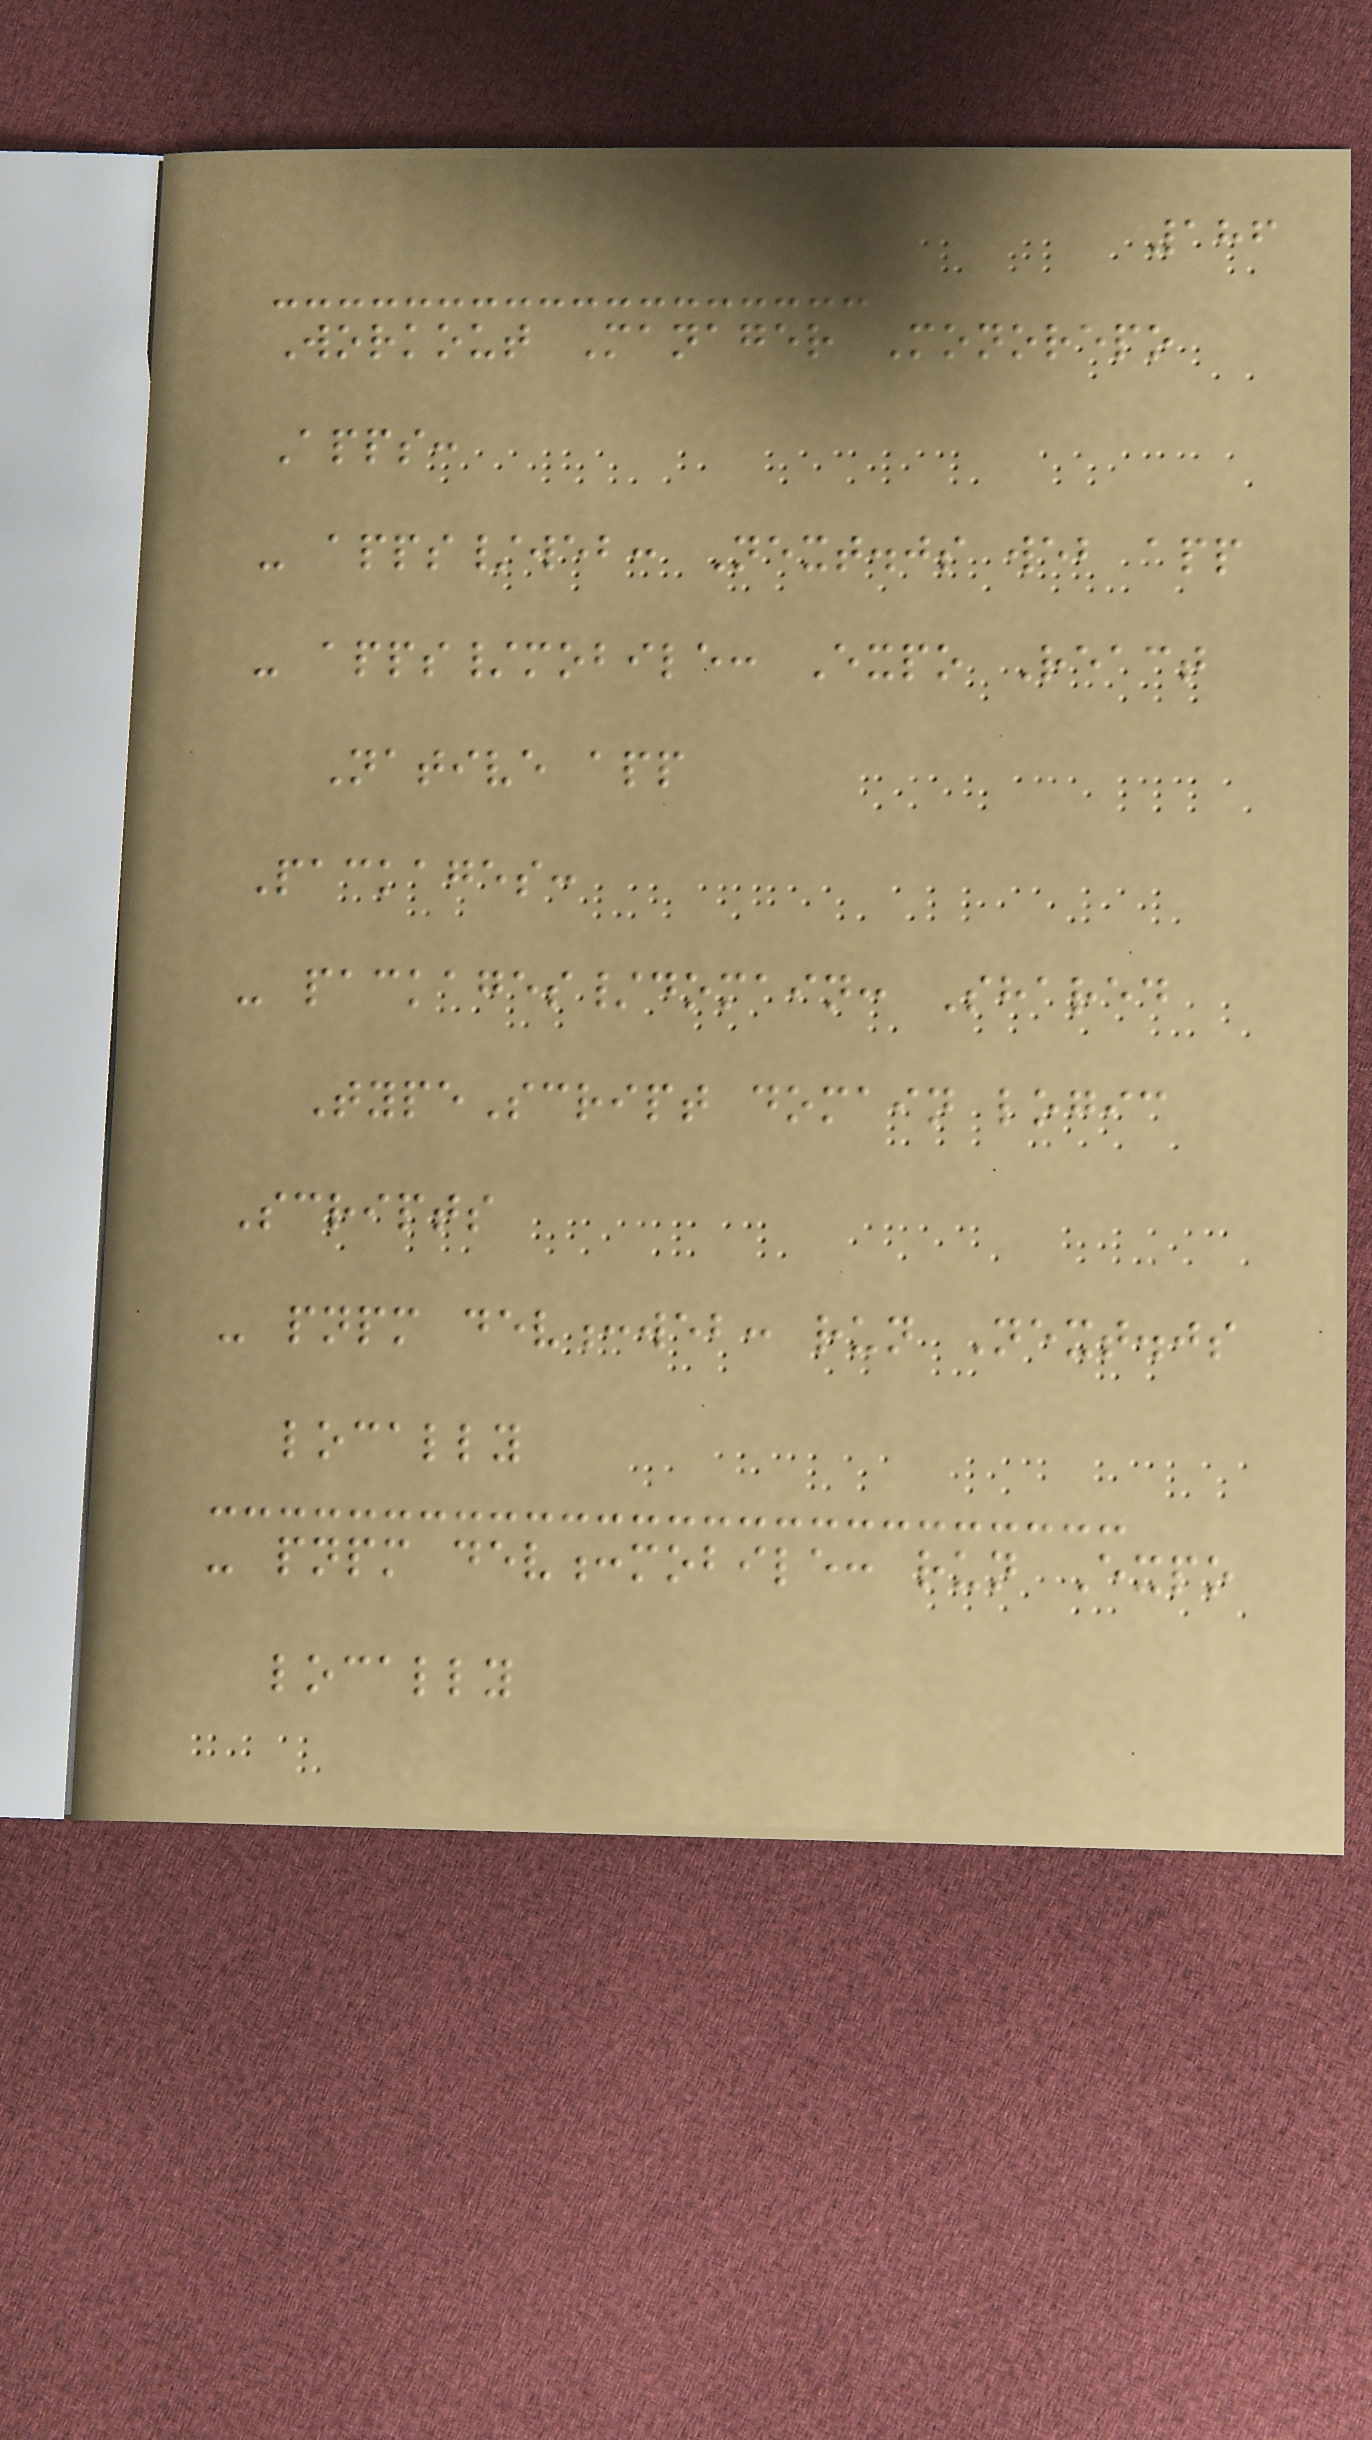186
Workout Manager Monorepo
Apps:
- apps/web: Next.js web app
- apps/mobile: Expo React
Native app
Packages:
- packages/domain: Shared
TypeScript domain logic
Scripts
- pnpm dev:web: run Next.js
locally
- pnpm dev:mobile: run Expo
locally
